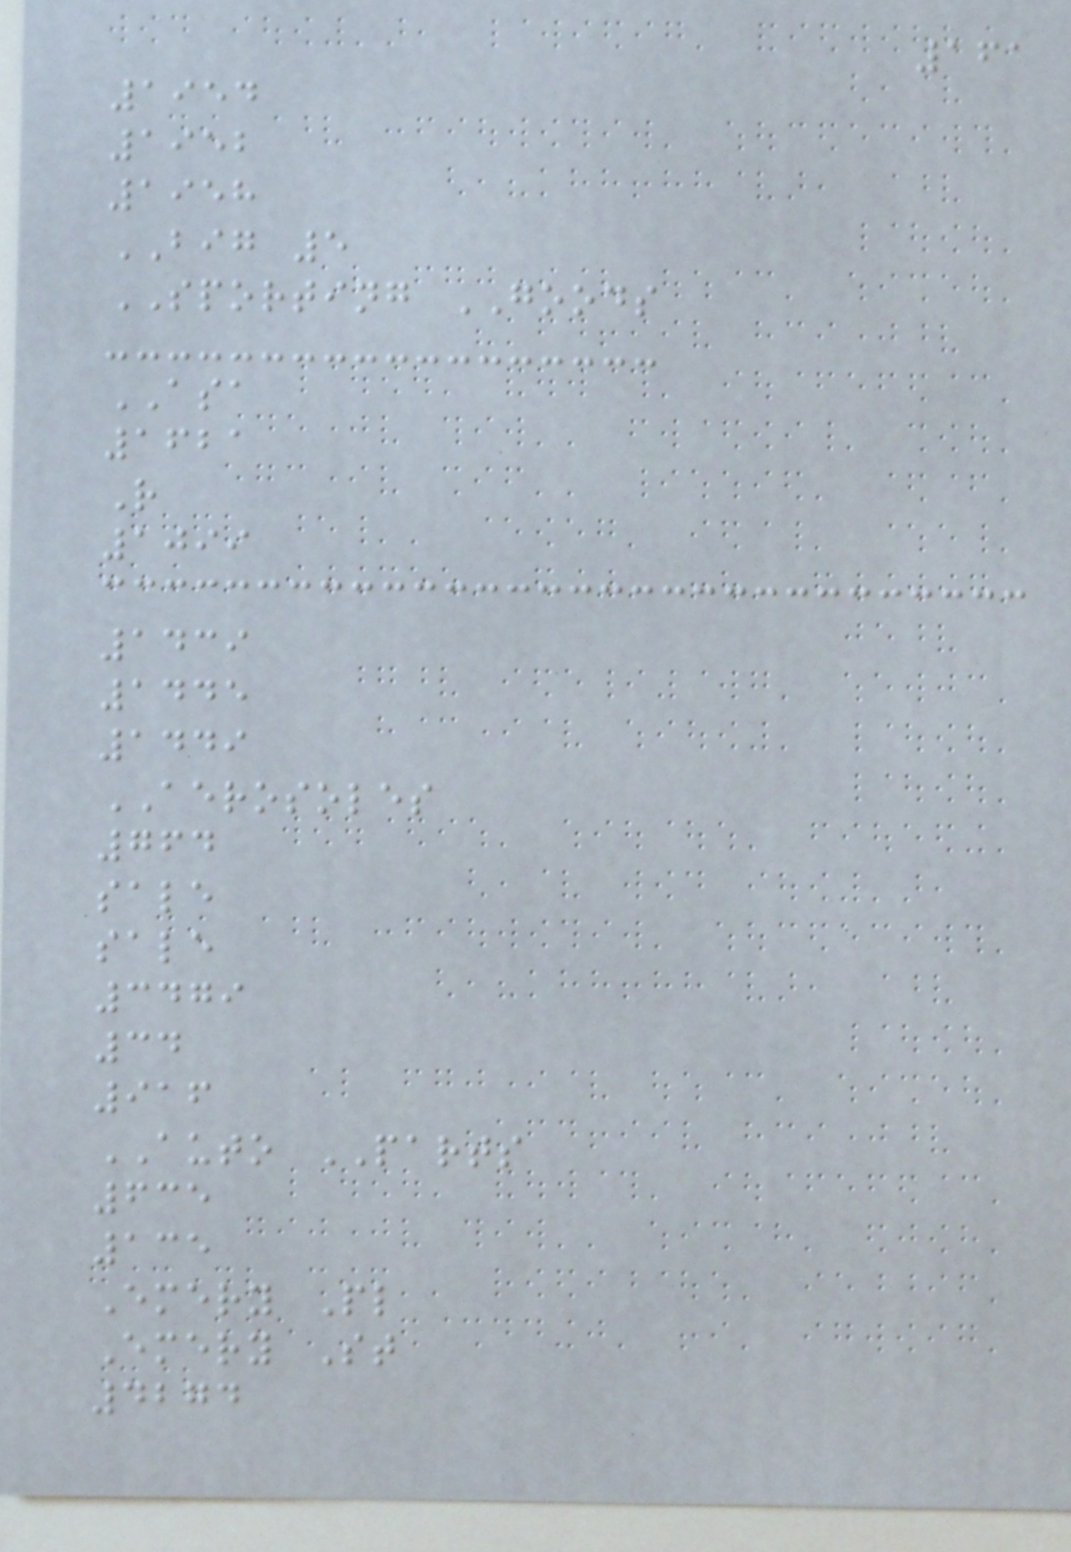161
1954
1952
1958
BIG 5
SPORTING GOODS
ASA
1621
R
1099
1439
1445
1449
AEROSOLES
764
sale
sale
3479
34
916
AUTO PARTS
635
135
Emery Pl
Emery St
4274
